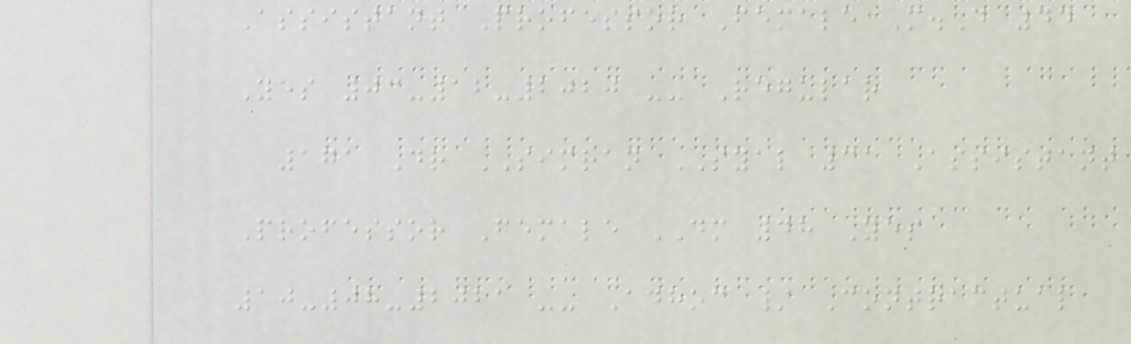Assistant Professor Female M.D 44
Yes 03-12-2020 -- Regular
171 Dr SIMRAN SYAL 31 Assistant
Professor Female DM 48 Yes
10-08-2021 -- Adhoc / Contractual
